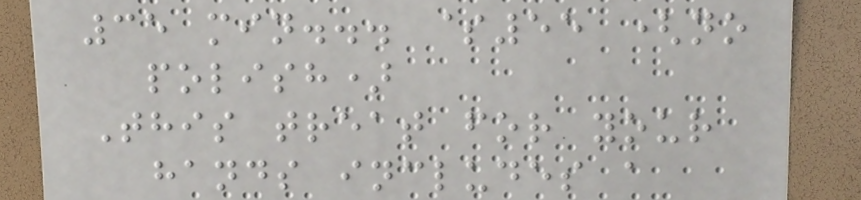35 min... $55 (no
polish)
This treat for your
hands includes a
